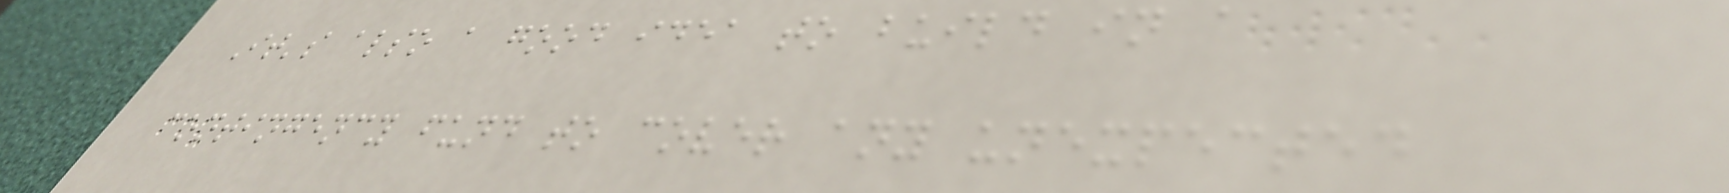It's also a good idea to build in a
contingency fund to cover any unexpected
